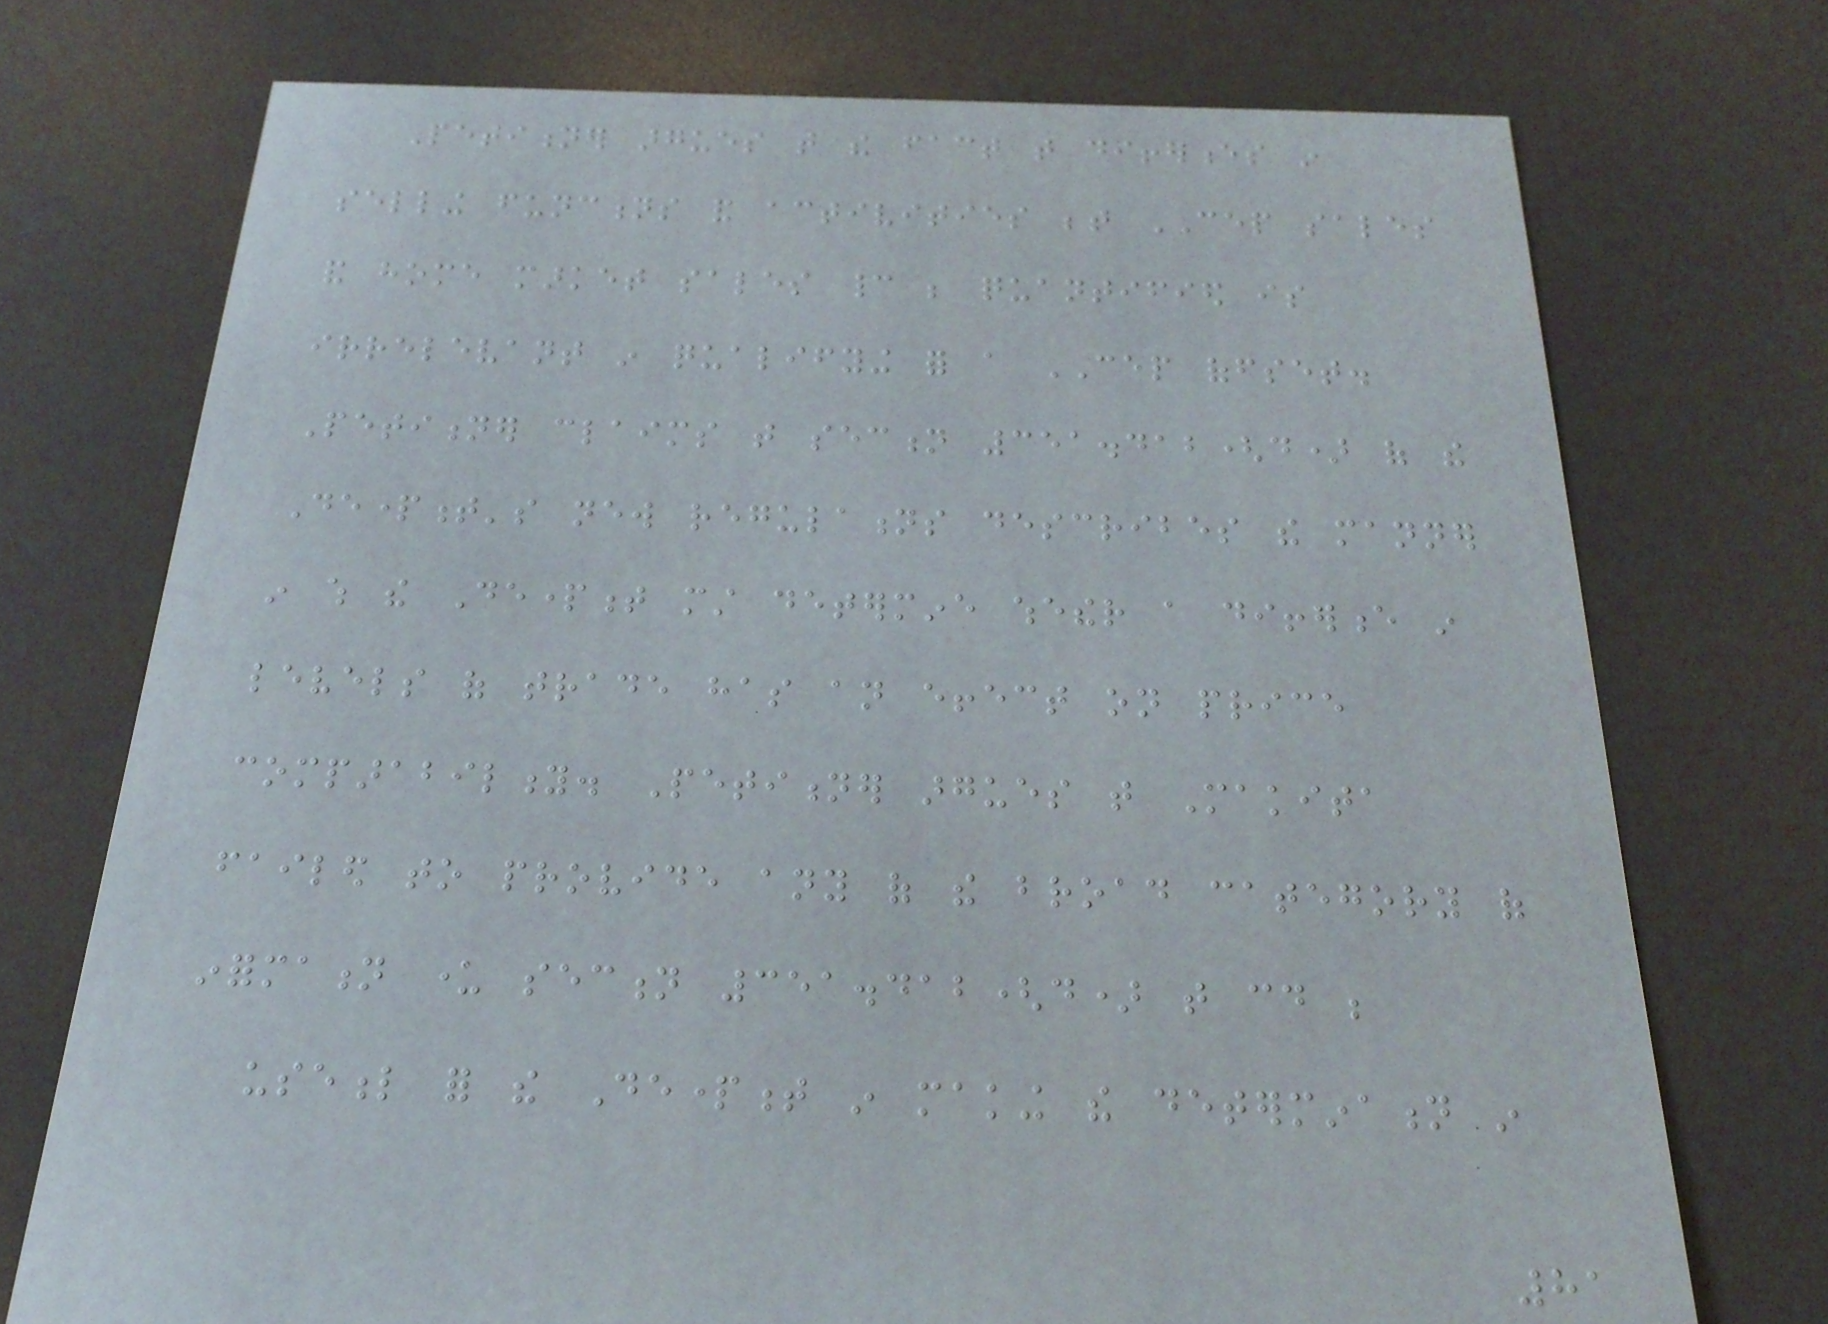Petitioner argues that the fact that differences in
selling functions and activities between CEP sales
and home market sales cannot be quantified is
irrelevant in qualifying for a CEP offset.
Petitioner claims that section 351.412(d) of the
Department's new regulations describes the manner
in which the Department must determine whether a difference in
levels of trade has an effect on price
comparability. Petitioner argues that Makita
failed to provide any of the broad category of
information under section 351.412(d) that could be
useful for the Department in making the determination in
81
